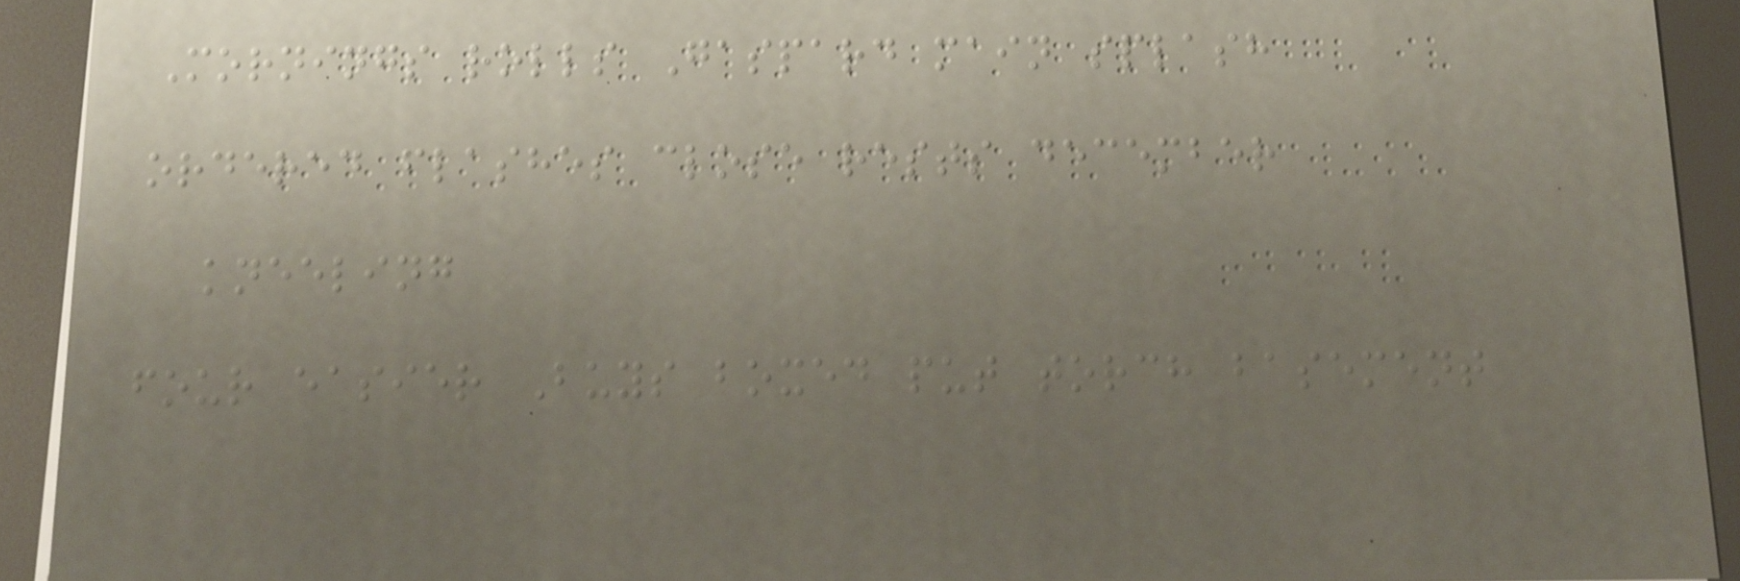Mornings rolls Gaspard main splash
ordered flashes close rests december
kneeling
four easier Buys boxed put torch basement
